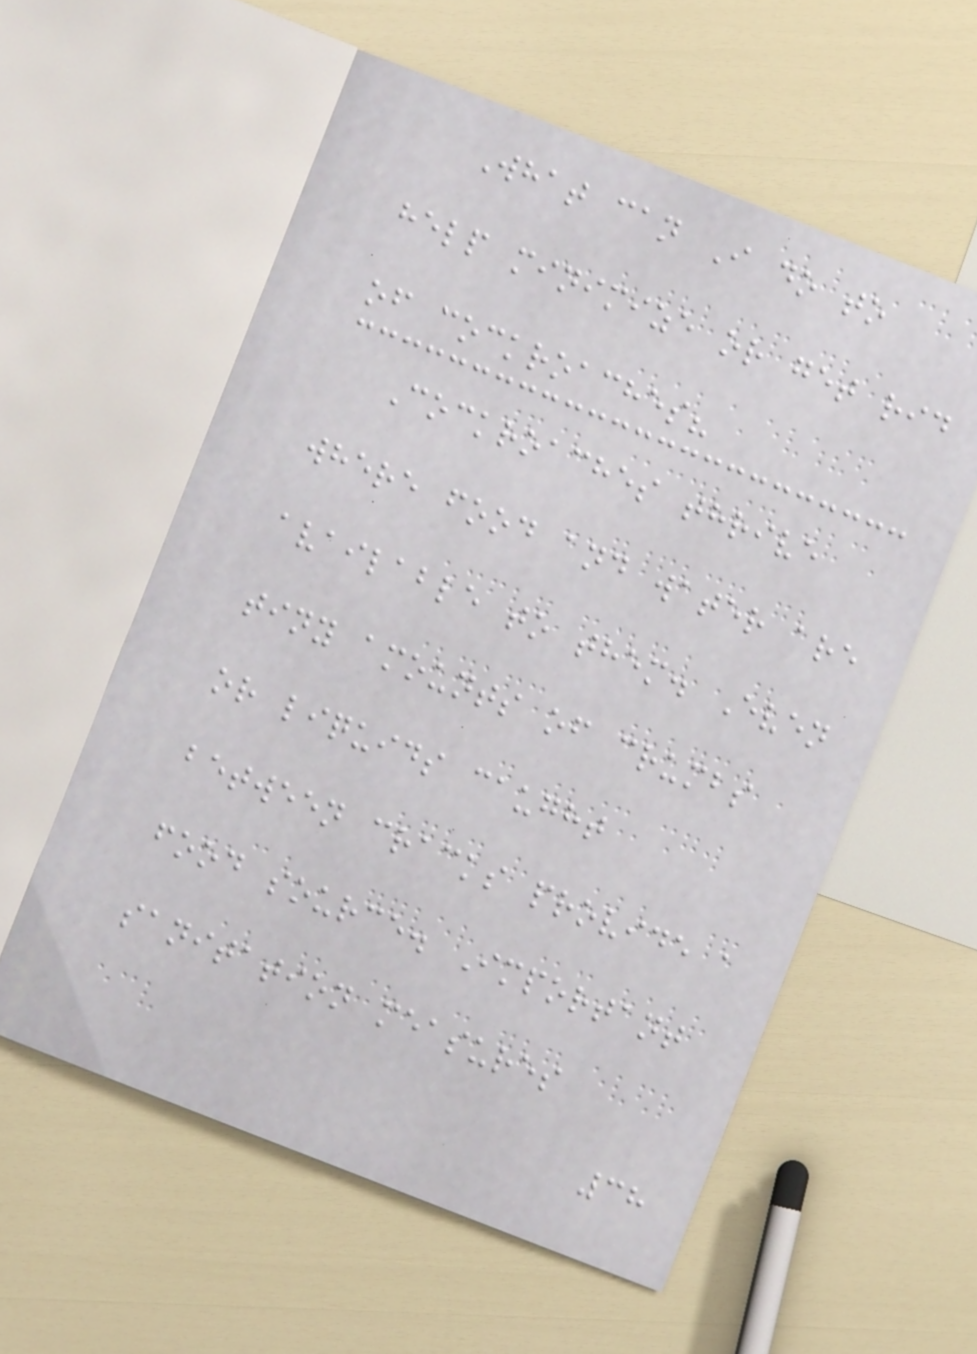What can I do to
help minimize or get rid
of cockroaches?
Cockroaches thrive
where food and water are
available to them. Even
tiny amounts of crumbs
or liquids caught
between cracks provide a
food source. Important
sanitation measures
38
